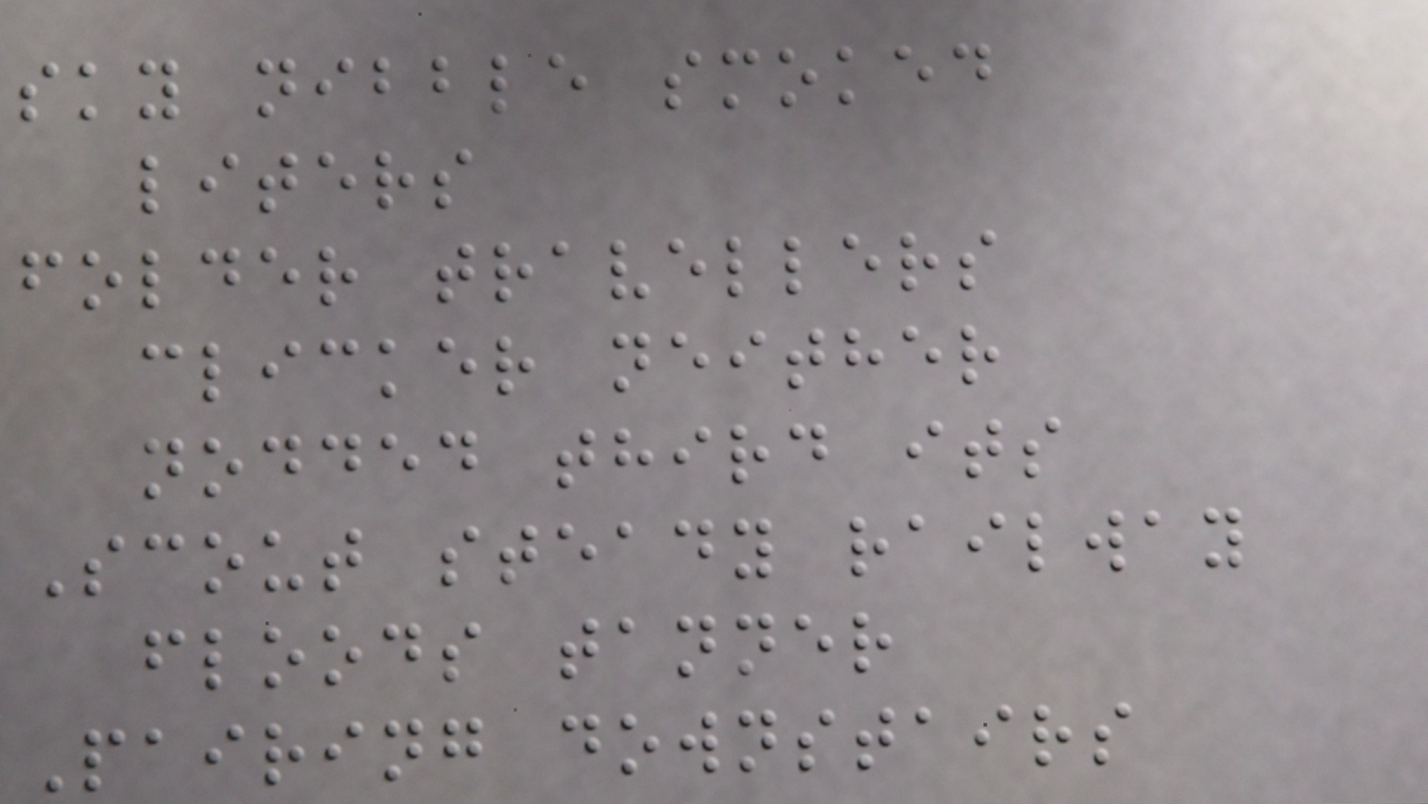sky nibble smoked
liters
folder travellers
clicker neither
nodded third its
Scout steady railway
floods tanner
Pairing downstairs
